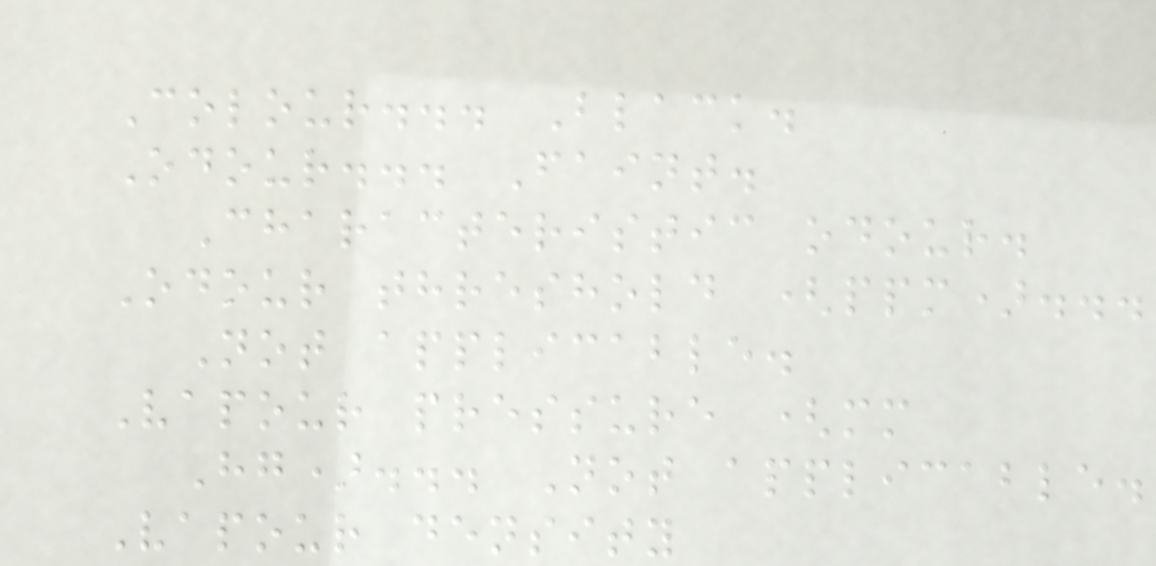Colour... Black.
Odour... Faint.
Characteristic odour.
Odour threshold (ppm)...
Not applicable.
Vapour pressure (mm
Hg)... Not applicable.
Vapour density
